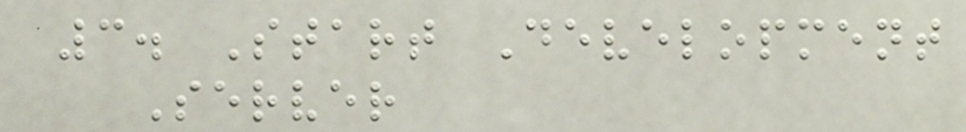3. Start Development
Server
